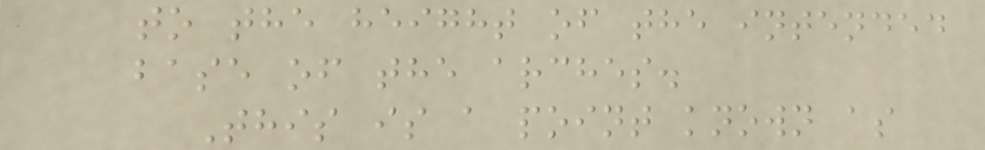to the height of the intended
base of the arches.
This is a point known as
